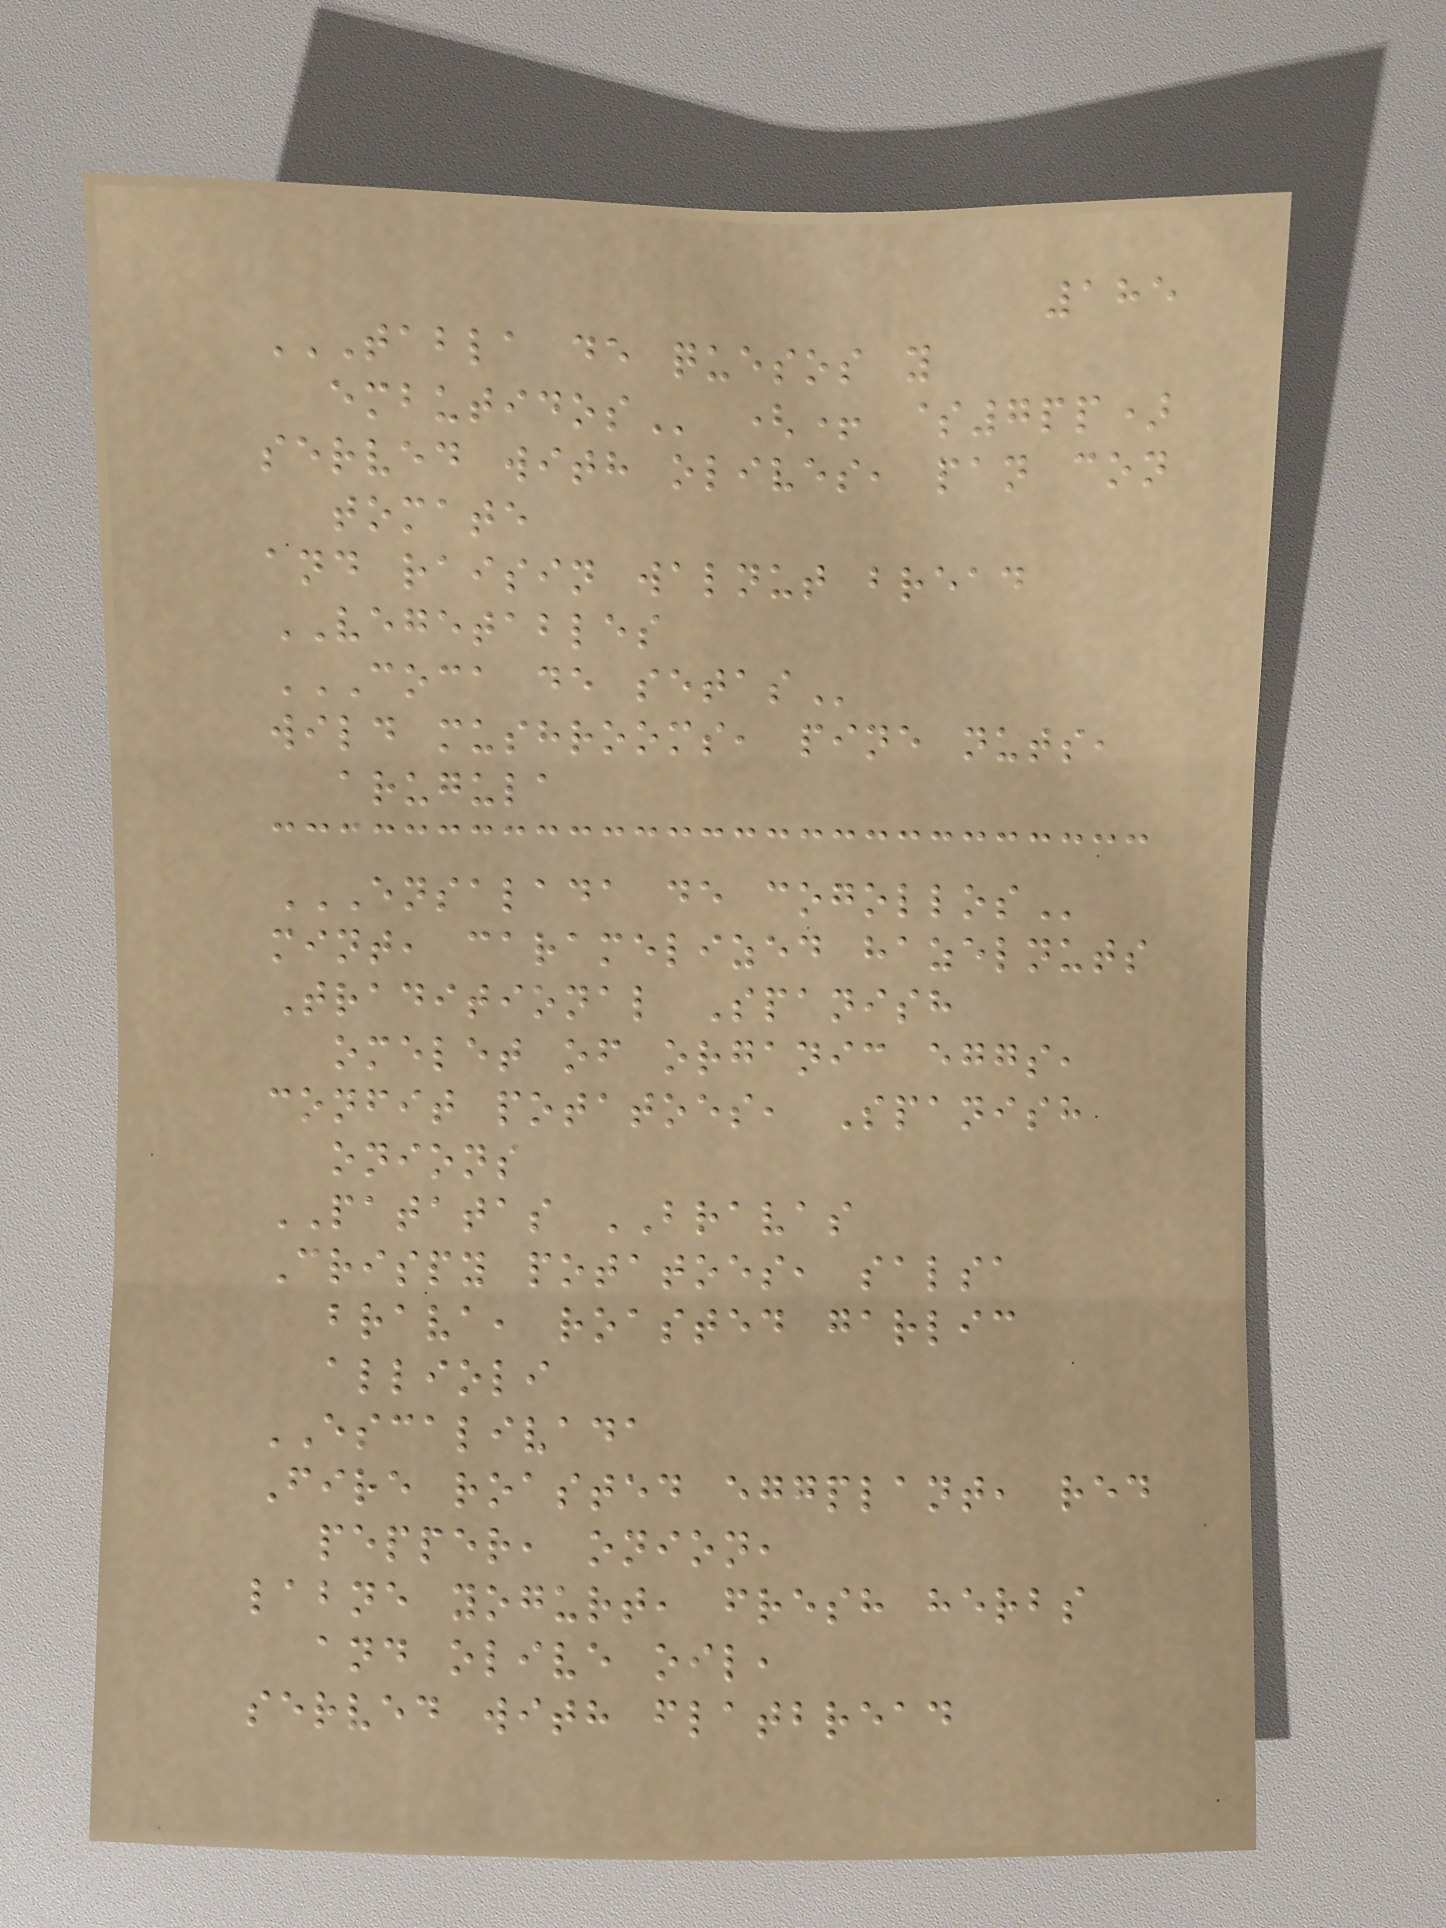185
TABLA DE QUESOS Y
EMBUTIDOS (+ $7pp)
served with olives, pan con
tomate
and raisin walnut bread
VEGETABLES
COCA DE SETAS
wild mushrooms, pine nuts,
arugula
ENSALADA DE COGOLLOS
mint, caramelized hazelnuts
Traditional Spanish
omelet of organic eggs,
confit potatoes, Spanish
onions
PATATAS BRAVAS
Crispy potatoes, salsa
brava, roasted garlic
allioli
ESCALIVADA
Fire roasted eggplant, red
pepper, onion,
labne yogurt, fresh herbs
and olive oil,
served with flatbread
